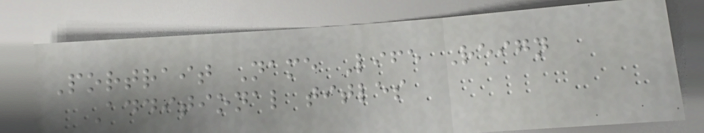Portrait Name Life Reign
Additional titles
